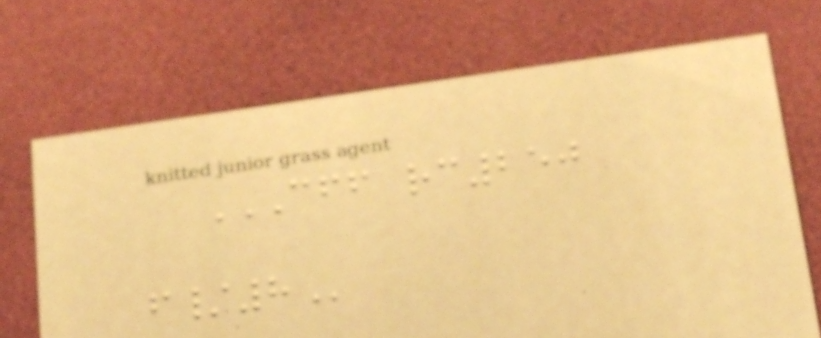CFF RC250
F/8
